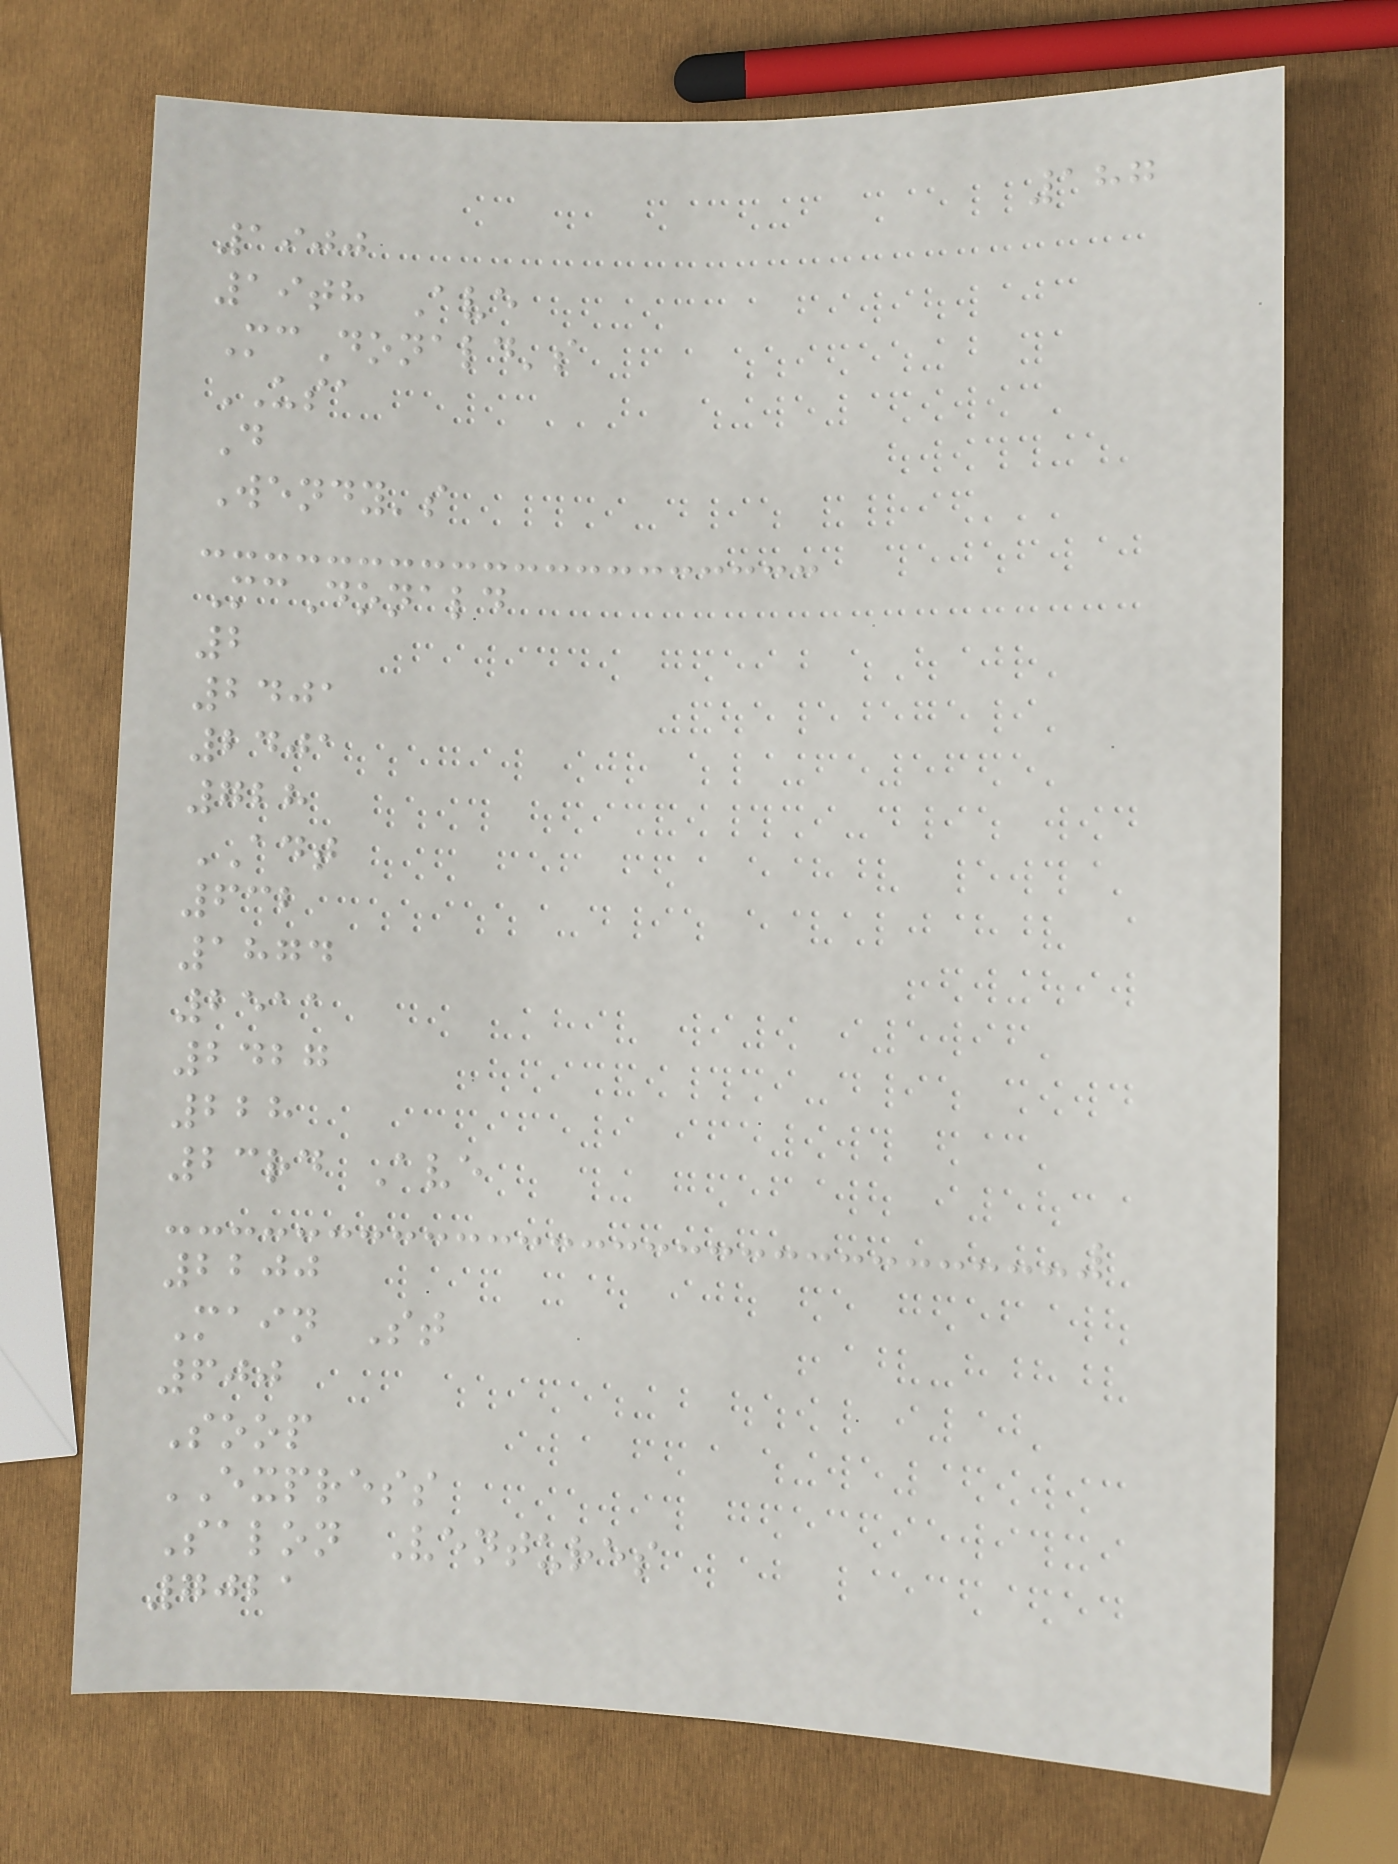187
1900
19th Ave
McDonald's
USA
D
Wendy's
McDonald
2
2401
2401
728
ADT
632
1874
2511
2427
228
23rd Ave
2200
Main St
600
Soop
EXPRESS
Salon Ventures
7021
